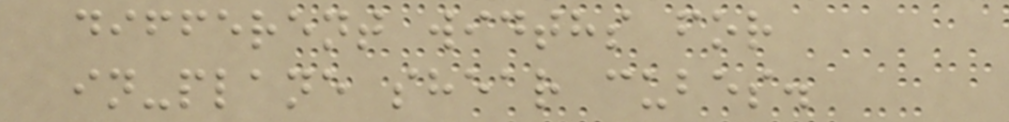different widths for
in-plane shear cubes.
